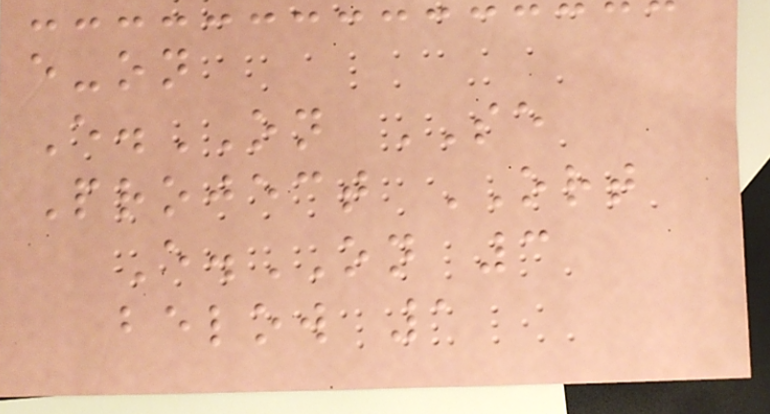e-on
E.ON SE
Project ORT
E.ON 3
below 1
